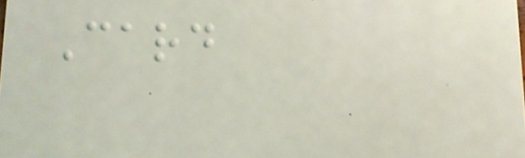Card
